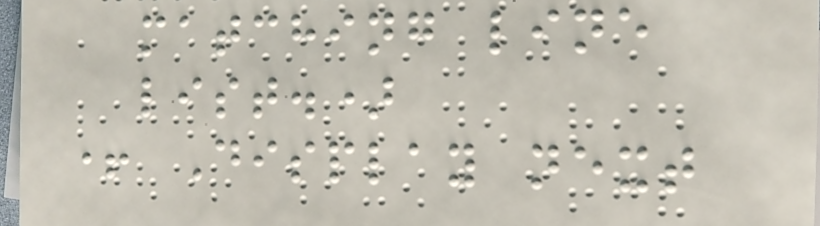matching line
list.)
+ Display next
